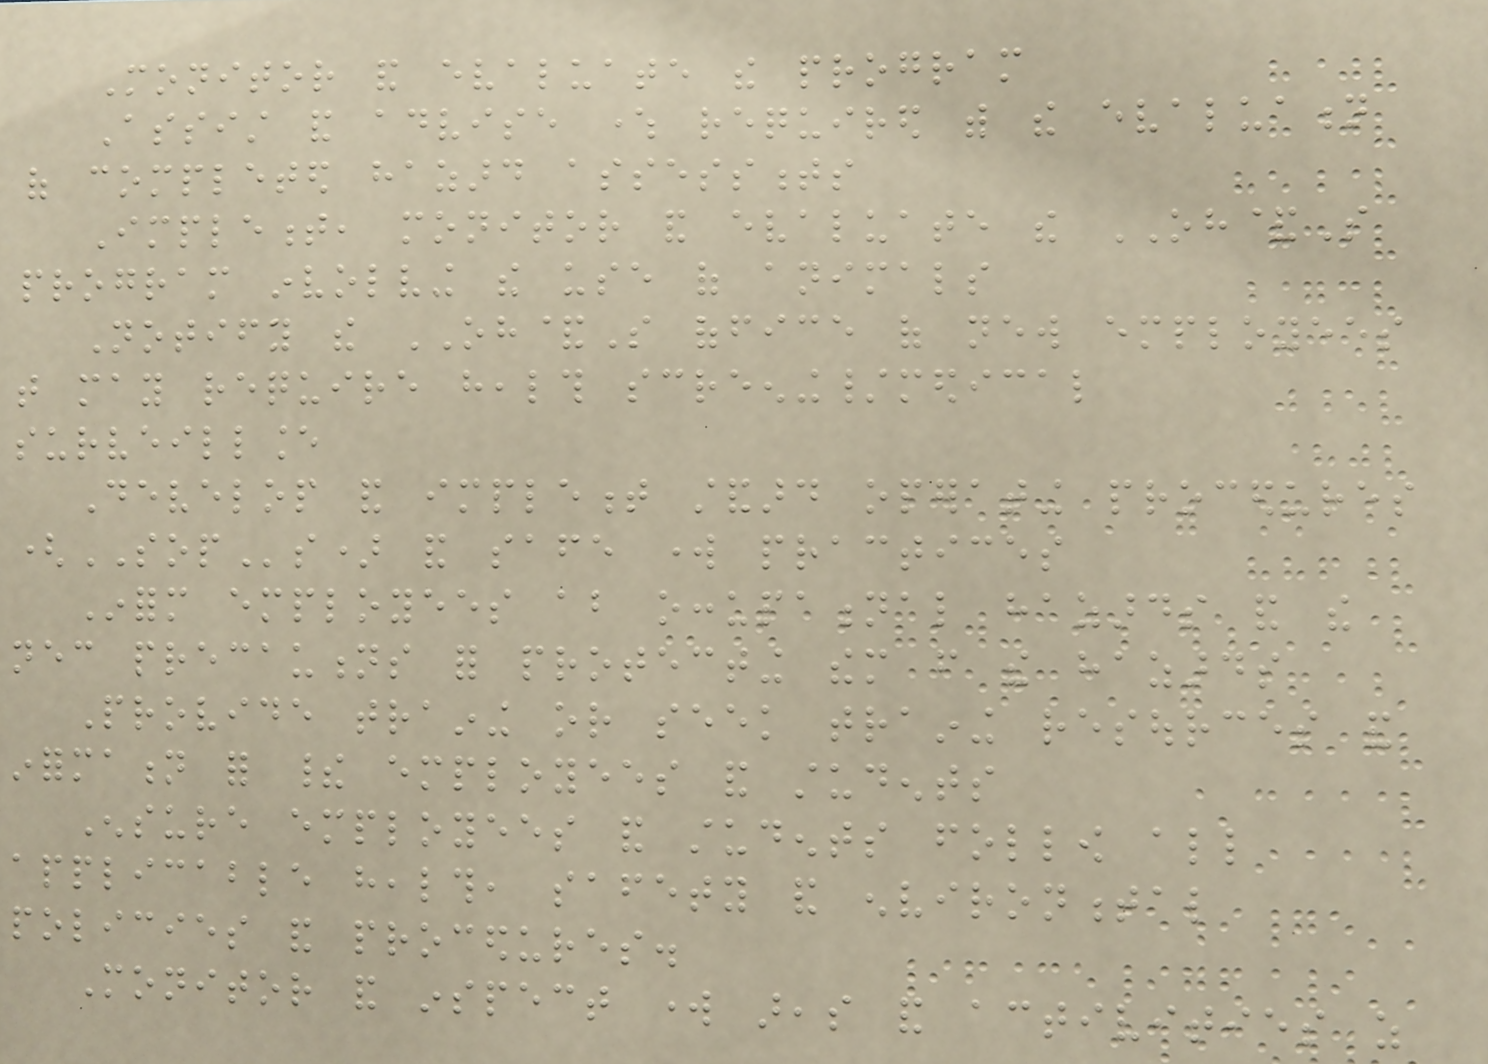Monitor and evaluate the program
Assist and advise where required with the evaluation
of completed hazard assessments
Implement, monitor and evaluate the OH&S
program involving the use of animals
Notify the OH&S office of new employees
that may require health screening/medical
surveillance
Develop and implement standard operating procedures
(SOPs) and safe work practices
Inform employees about occupational hazards and the
necessary precautions for protecting them from the hazards
Provide training or seek training resources and
information for their employees and students
Ensure employees and students follow all
applicable health, safety and environmental
policies and procedures.
Monitor and inspect work areas and activities as
